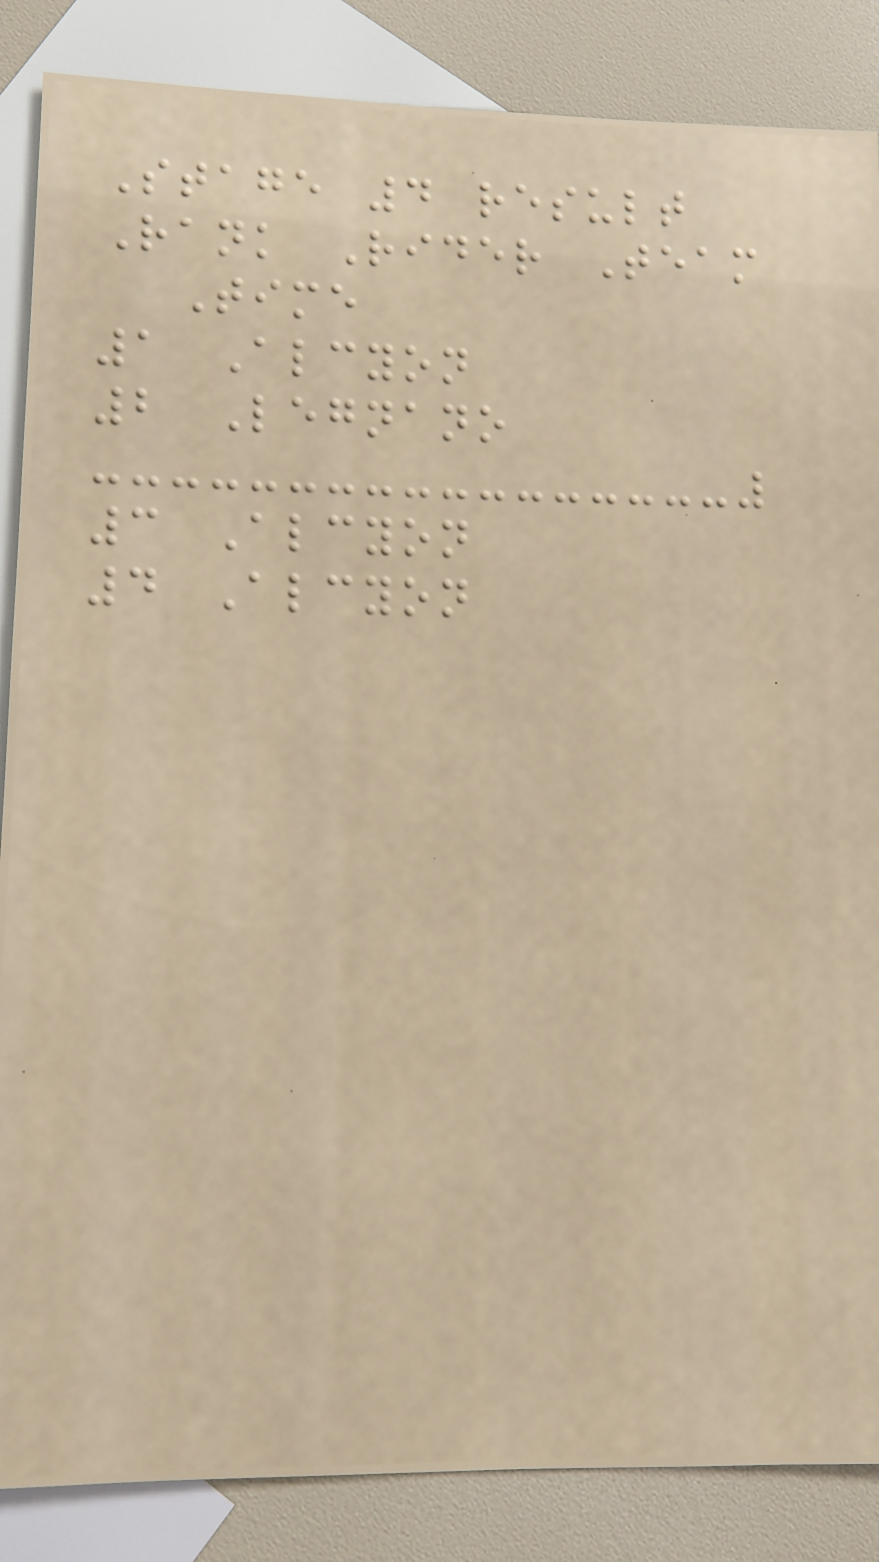Stage 4 result
Rank Rider Team
Time
1 Alcyon
2 Legnano
3 Alcyon
4 Alcyon
